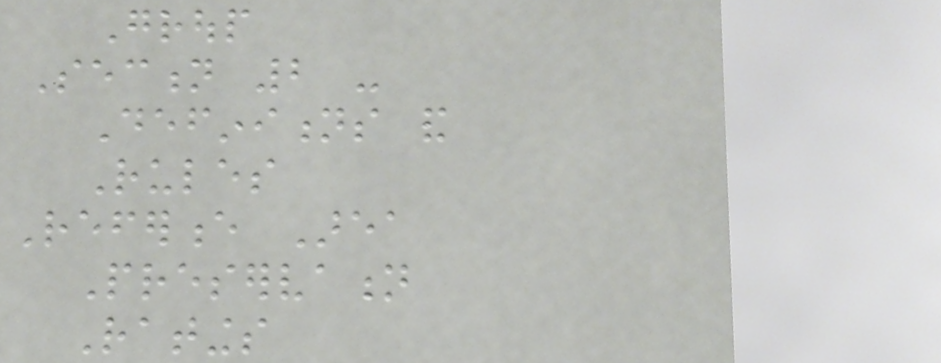Group
Section 2 -
Definitions and
Rules
Reference Area
Preservation
Ratings
